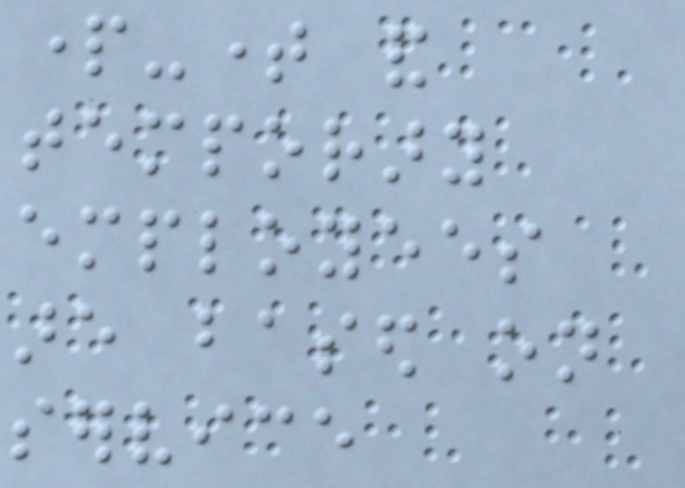part-time and
temporary
employees
are based on
service
